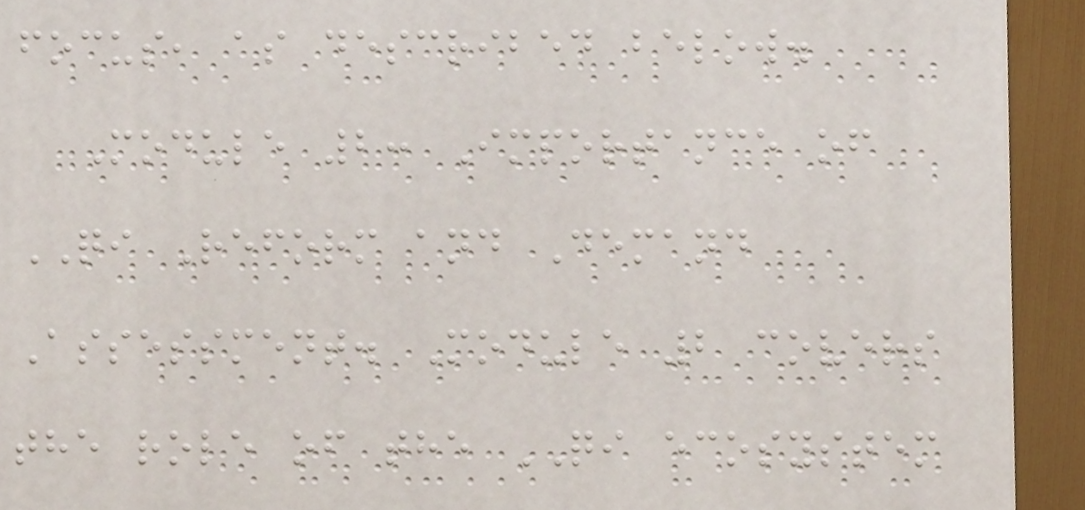focus, as described below.
Module 2: Importance of
QI Reform and Demand
Assessment. Module 2 covers
the role of the QI ecosystem
